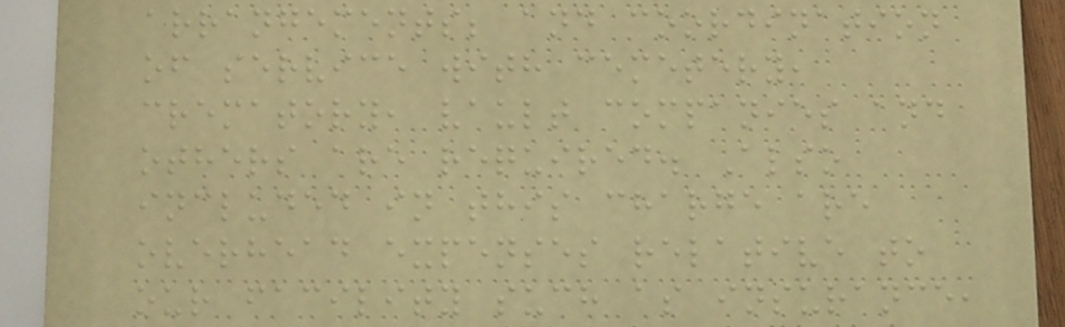arrangements; and coordination
of service with cemetery,
crematory, vault companies and
others are required. Also
included in this charge are
overhead expenses relative to
our facility such as insurance,
